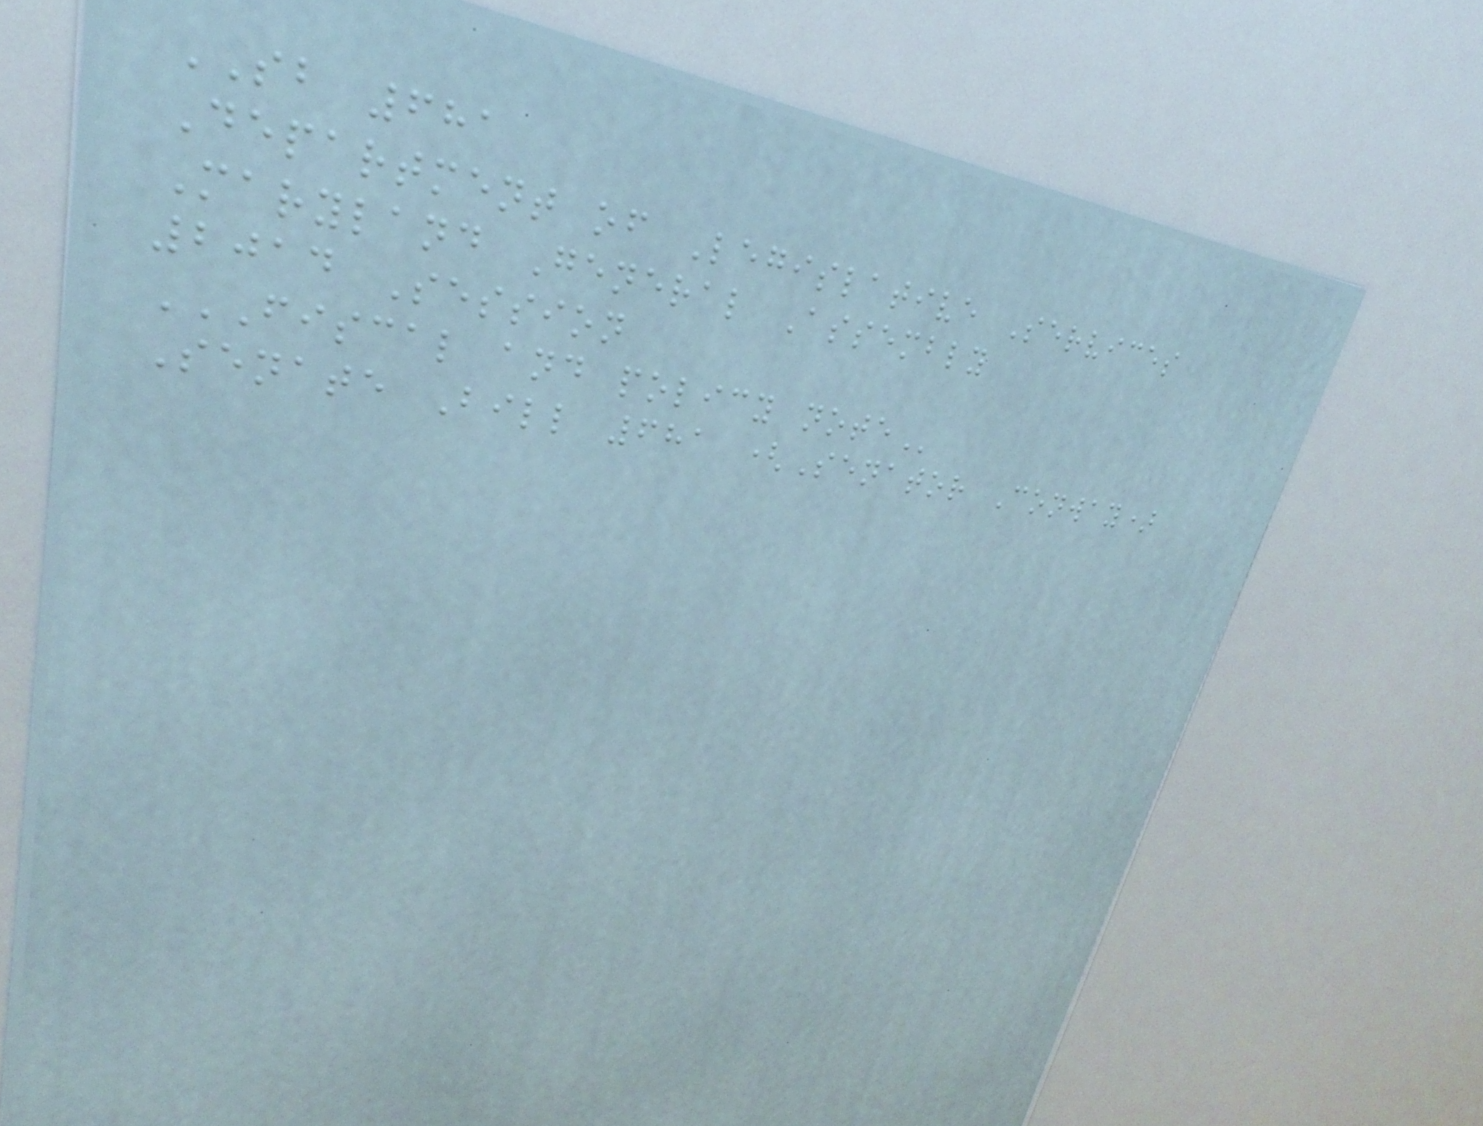SB 681
Department of Legislative Services
Maryland General Assembly
2014 Session
FISCAL AND POLICY NOTE
Senate Bill 681 (Senator Conway)
